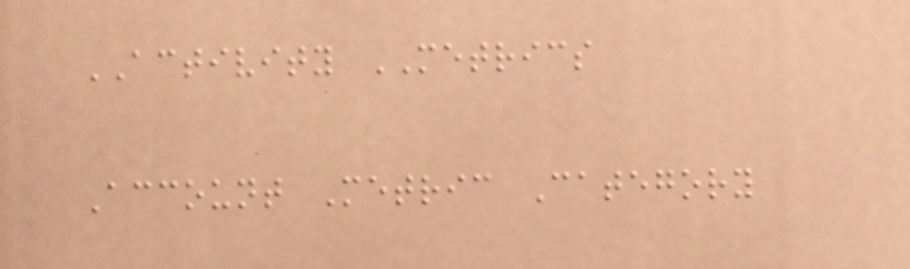ACTIVITY METRICS
Account Metric Category
